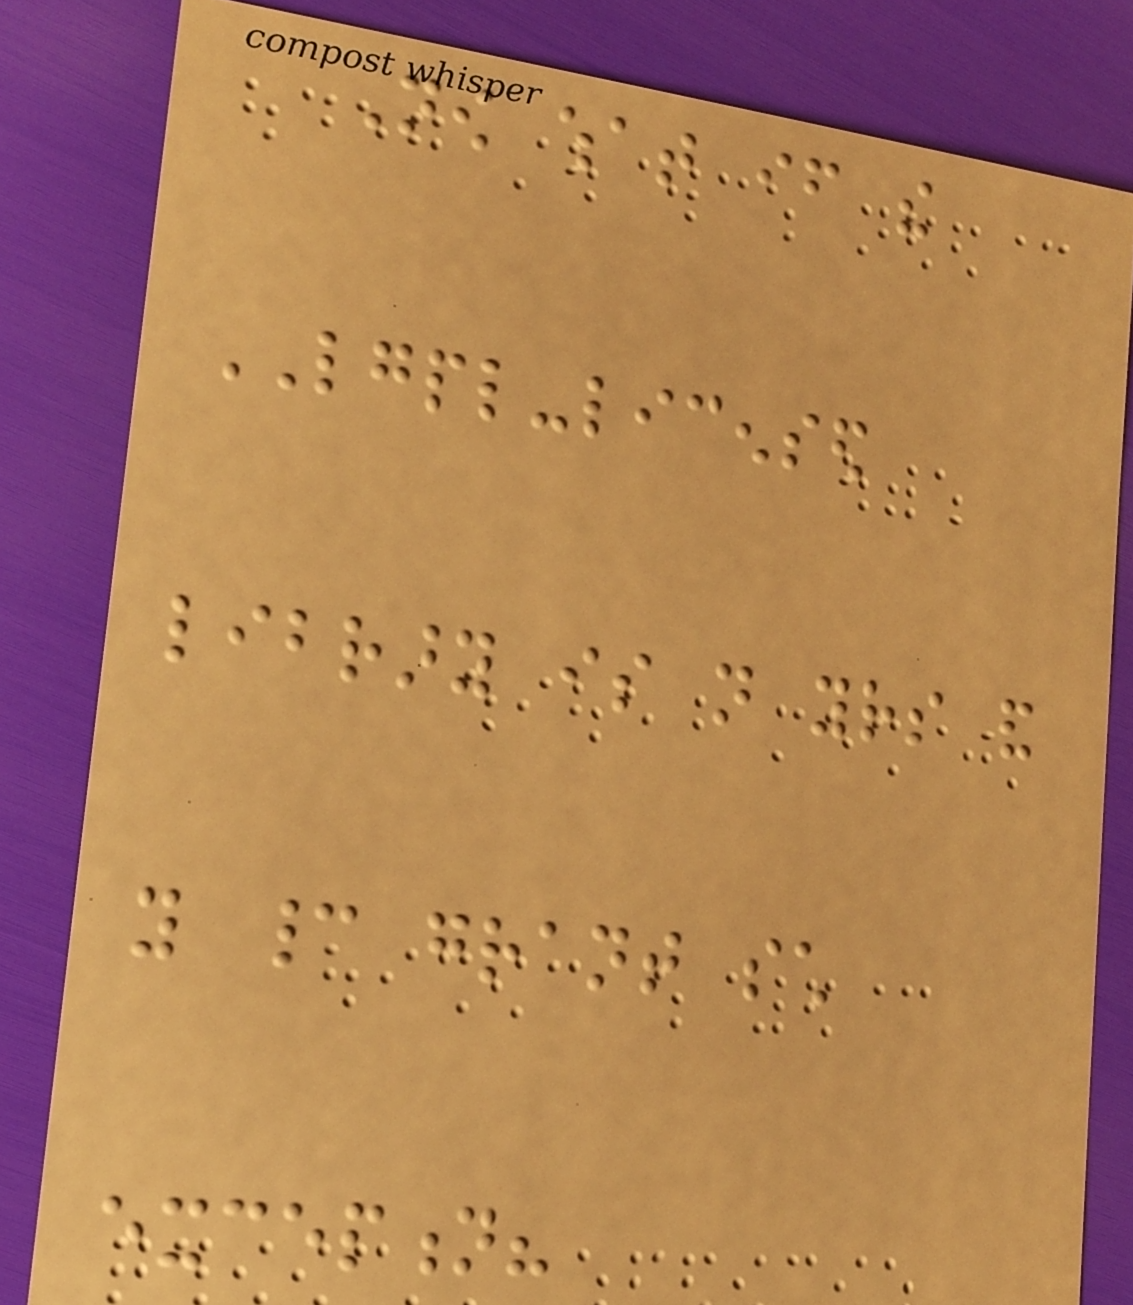Now what if the
LGPL-licensed
library is not yours and
you cannot grant such
exception?
